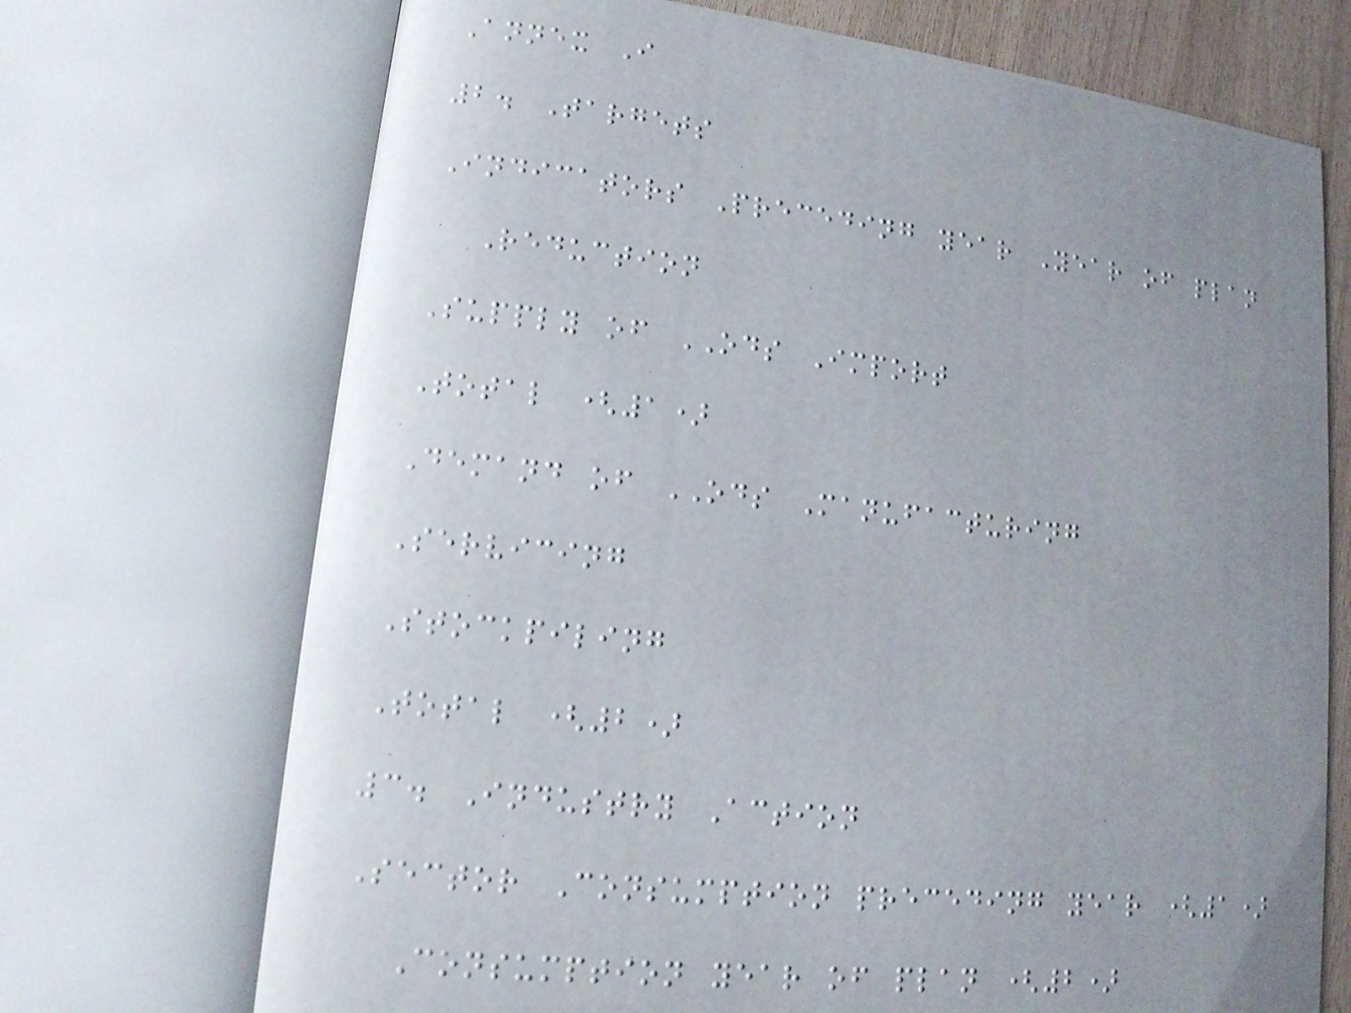Annex I
2. Targets
Indicators Preceding year Year of plan
Reduction
Supply of ODS Import
Total (1)
Demand of ODS Manufacturing
Servicing
Stockpiling
Total (2)
3. Industry Action
Sector Consumption preceding year (1)
Consumption year of plan (2)
